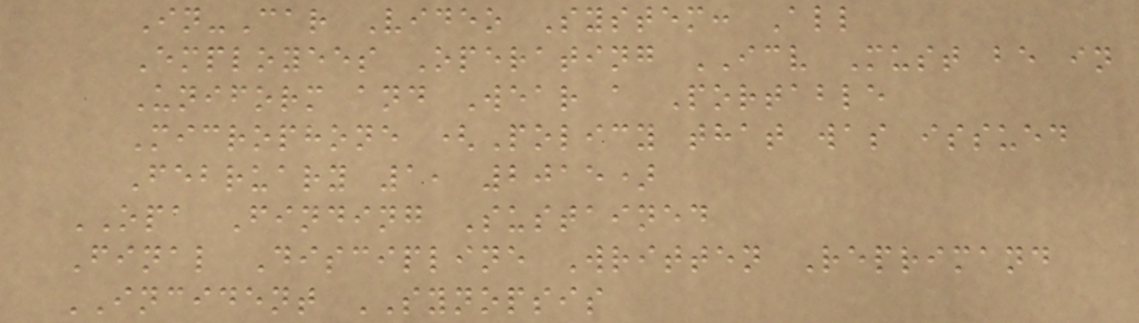In-Car Video System: All
Employees Operating ICV Must be in
Uniform and Wear a Portable
Microphone (Policy that was issued
February 1, 2015)
OPA Finding Sustained
Final Discipline Written Reprimand
INCIDENT SYNOPSIS
